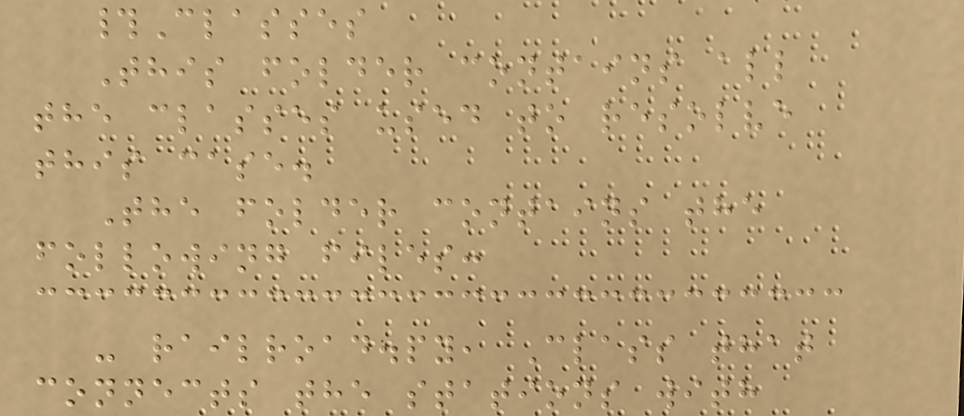#Classes
This folder contains all
the classes used to resolve
this case.
The folder contains the
following files:
- railroad.py, Class that
connects the stations with
